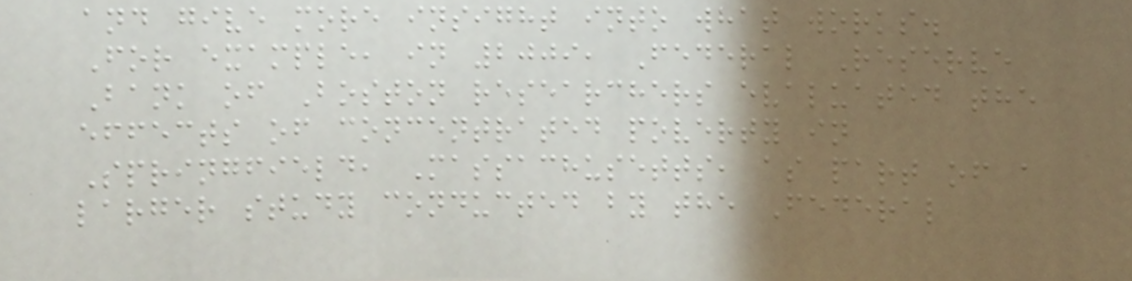and give more insight into what works.
For example, in 2009, Federal Reserve
Bank of Boston researchers evaluated the
effects of concentrated poverty in
Springfield, Massachusetts, as part of a
larger study conducted by the Federal
